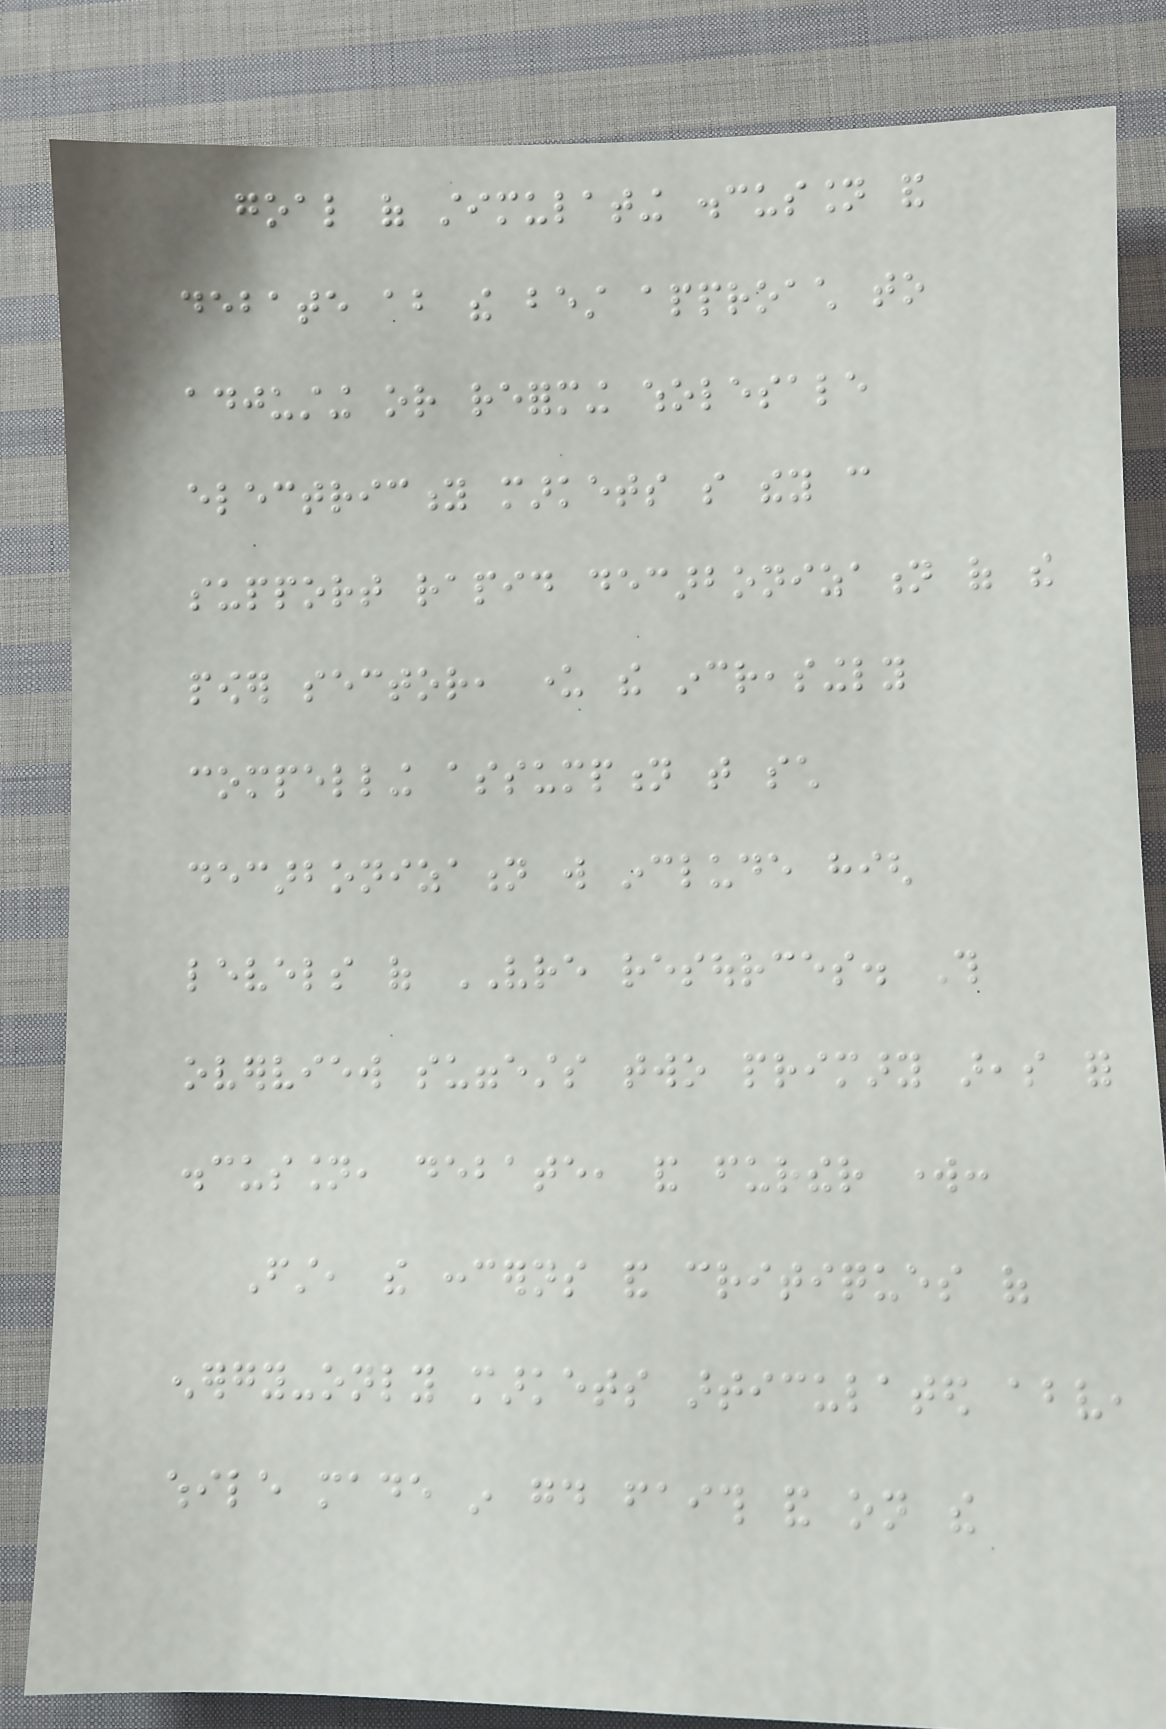goal of stimulating discussion and
debate about the best approach to
adjusting or reforming wholesale
electricity markets so they can
support rapid decarbonization of the
power sector, under the increasingly
compelling assumption that such
decarbonization will include high
levels of VRE resources. This
overview suggests two primary areas for
discussion, debate, and further work:
First, the concerns and critiques of
energy-only markets articulated above,
while made in good faith and on the
